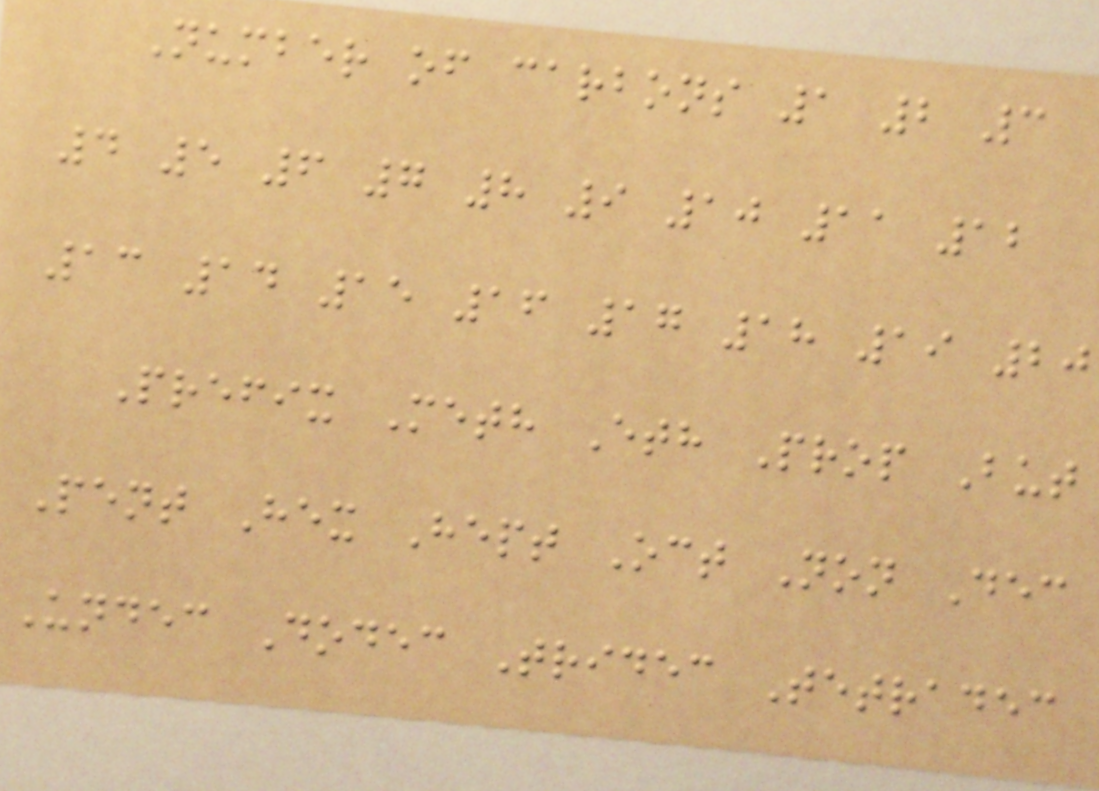Number of carbons 1 2 3
4 5 6 7 8 9 10 11 12
13 14 15 16 17 18 19 20
Prefix Meth Eth Prop But
Pent Hex Hept Oct Non Dec
Undec Dodec Tridec Tetradec
